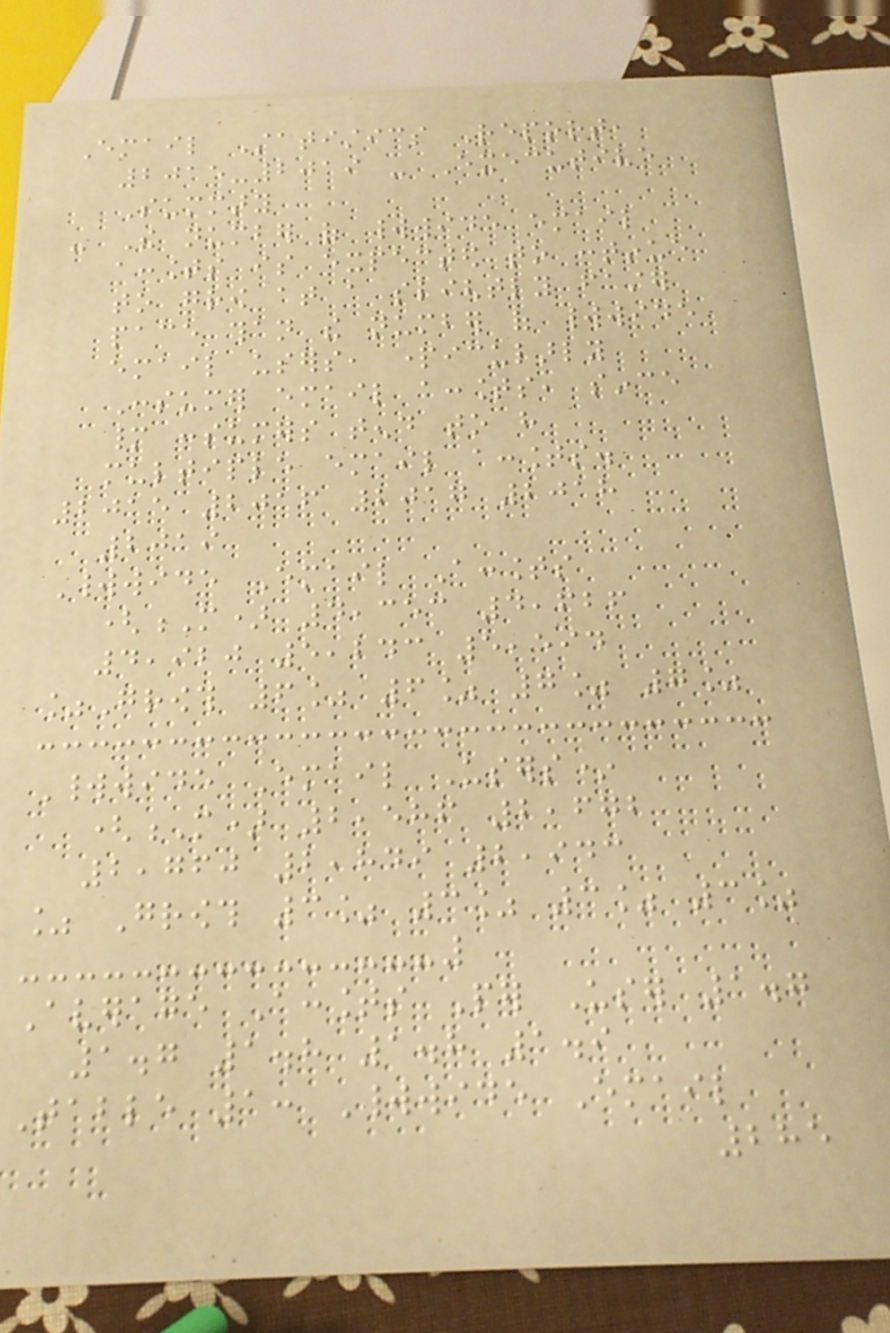Email Statistics Report,
2015-2019 - Executive
Summary
- The number of worldwide email
accounts is expected to continue
to grow at a slightly faster
pace than the number of worldwide
email users, particularly
Consumer email accounts, since
many consumers tend to have
multiple email accounts.
2015 2016 2017 2018
2019
Worldwide Email Accounts
(M) 4,353 4,626
4,920 5,243 5,594
%Growth 6% 6% 7% 7%
Worldwide Email Users*
(M) 2,586 2,672
2,760 2,849 2,943
% Growth 3% 3% 3% 3%
Average Accounts Per User 1.7
1.7 1.8 1.8 1.9
Table 1: Worldwide Email
285
